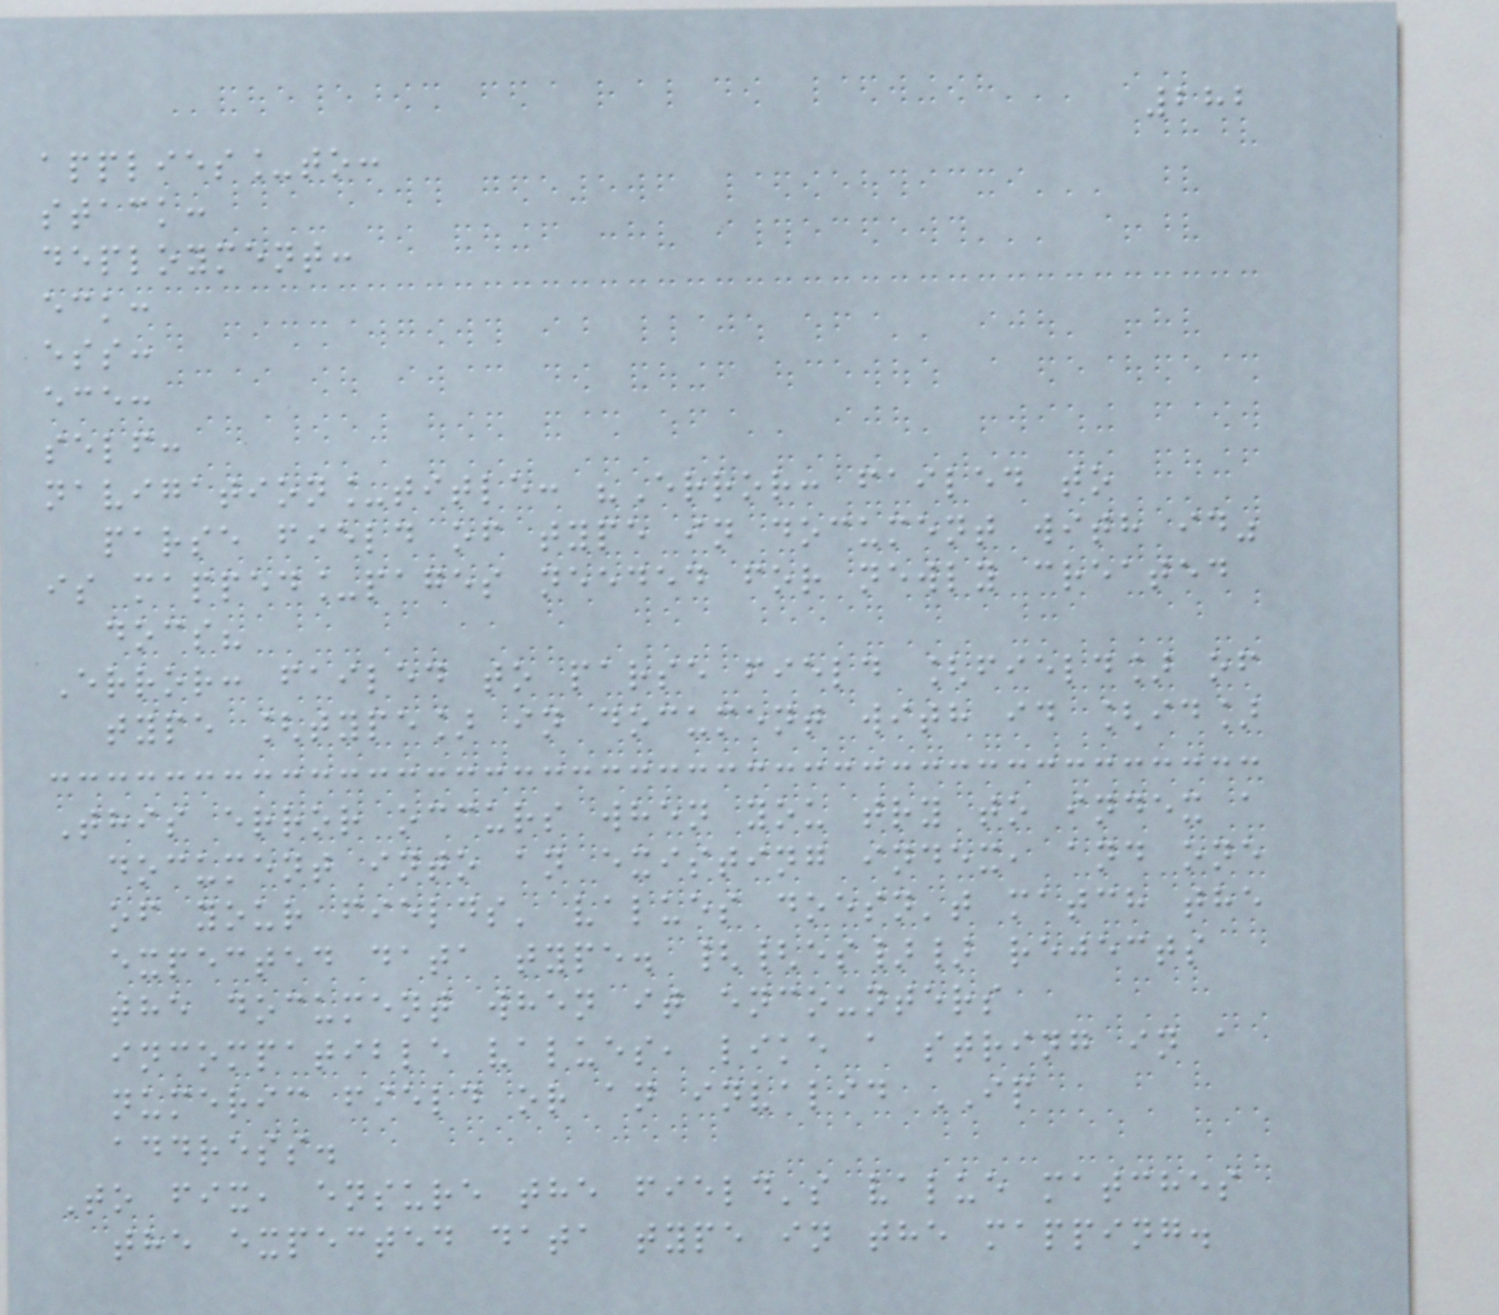282
applies_to:
stack:
deployment:
eck:
ess:
ece:
self:
navigation_title: "Error: failed to
parse field of type in document with id"
is mapped_pages needed for newly created
docs?
Error: failed to parse field [field] of
type [type] in document with id [id]
This error occurs when you try to index a
document into an existing index, and one
of your fields' values doesn't match the
expected data type. {{es}} rejects
the document when it encounters
incompatible values, like a string in a
numeric field or an invalid IP
address.
To fix, ensure the field's value matches
the expected data type in the mapping.
